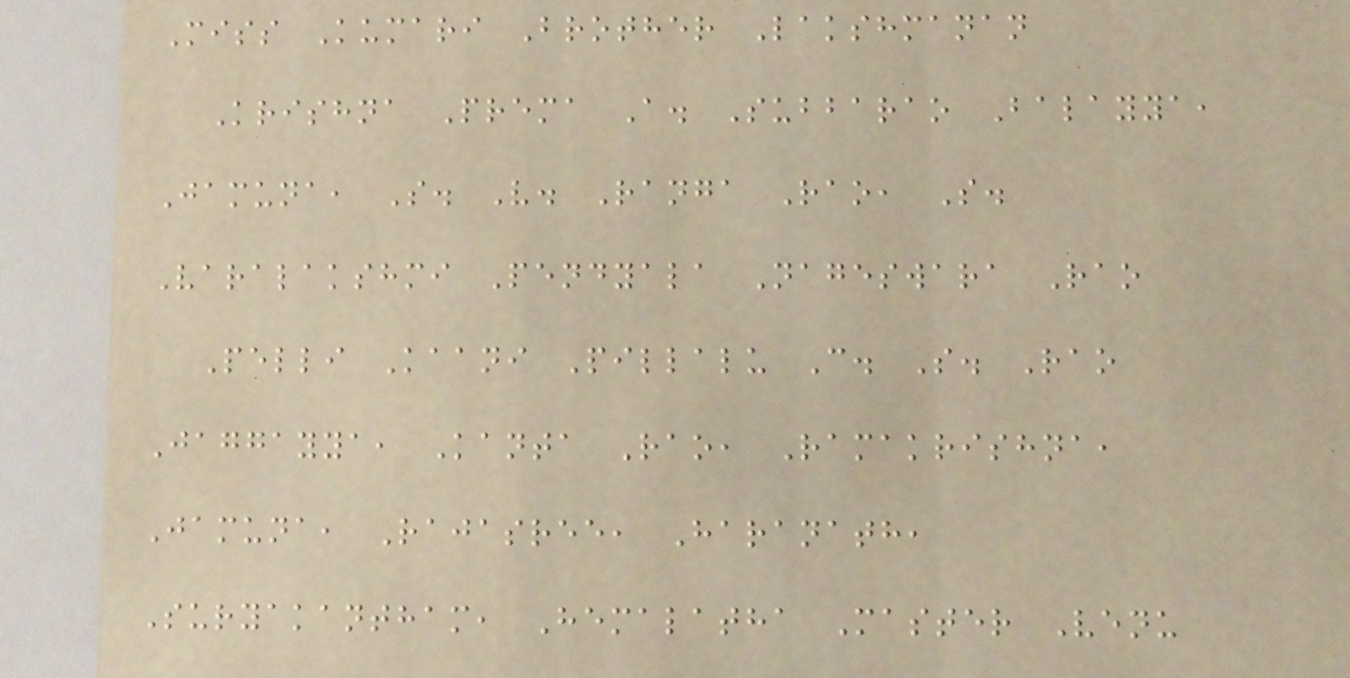Miss Kumari Brother Lakshmanan
Krishna Prema A. Subbarao Balayya,
Jamuna, S. V. Ranga Rao, S.
Varalakshmi Pendyala Nageswara Rao
Pelli Kaani Pillalu C. S. Rao
Jaggayya, Kanta Rao, Ramakrishna,
Jamuna, Rajasree, Haranath,
Suryakantham, Hemalatha Master Venu
